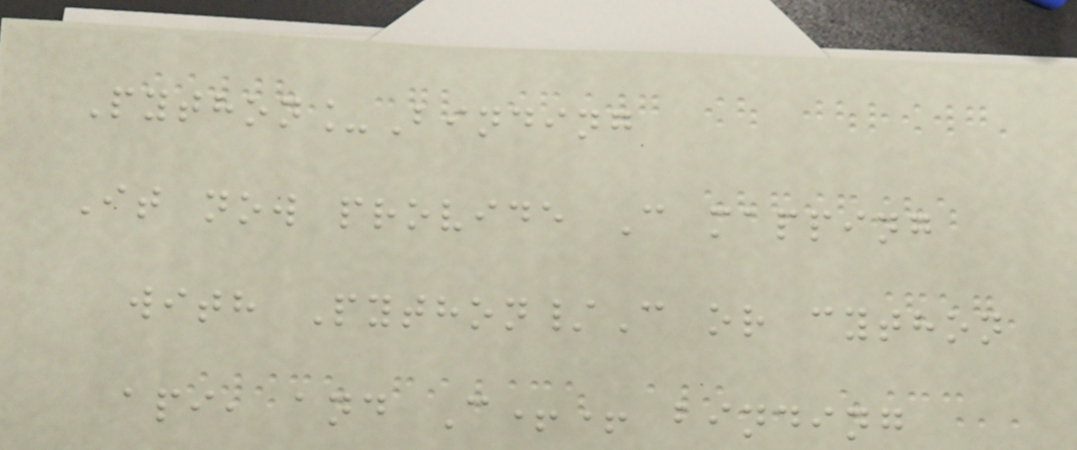Python_Binding
It now provide C mapping
with Python/C or cython
api, and C++ binding
